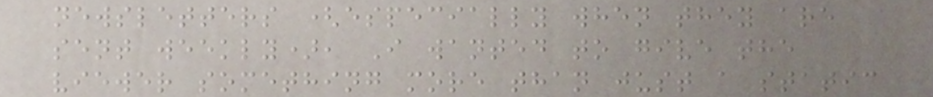newsletters (especially when they are
sent weekly), I wanted to give the
viewer something more than just a static
